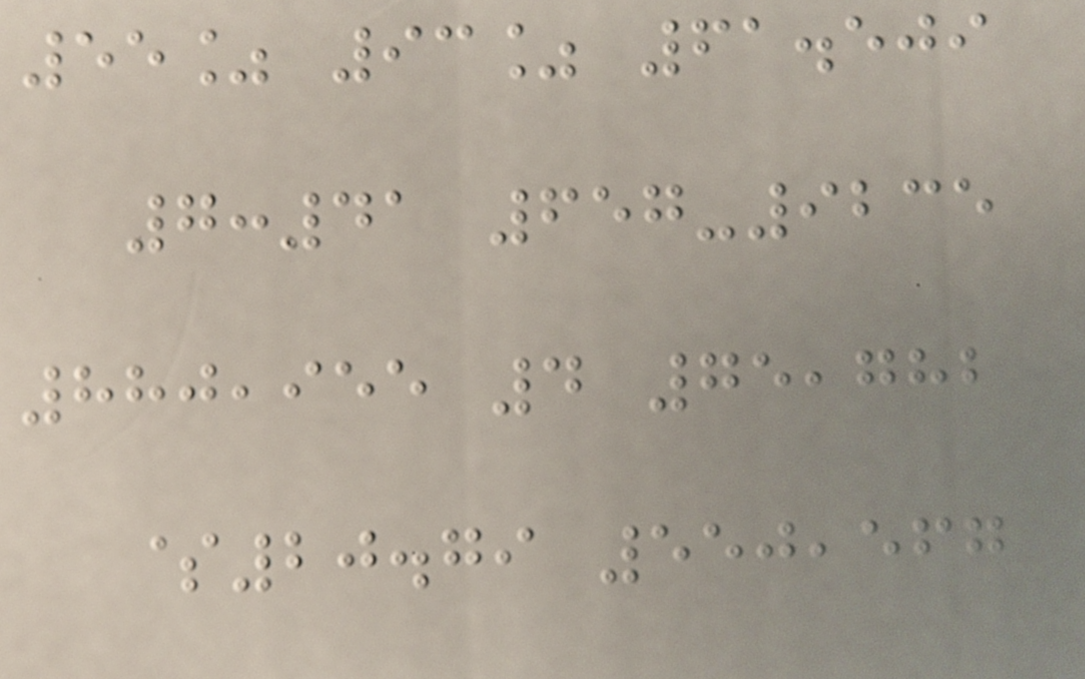55% 93% 61.509
7:41 657-9235
880,955 4 75,782
$20.79 550,567
